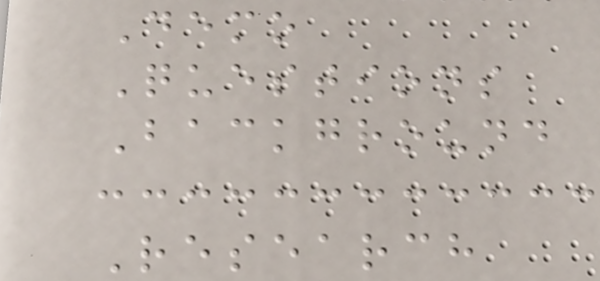Demo
Questions
Background
Research
